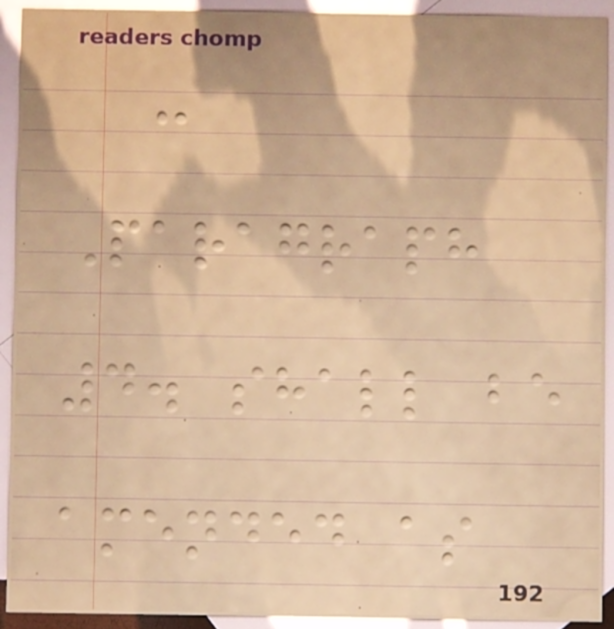-
Paragraph
4. shall be
amended as
